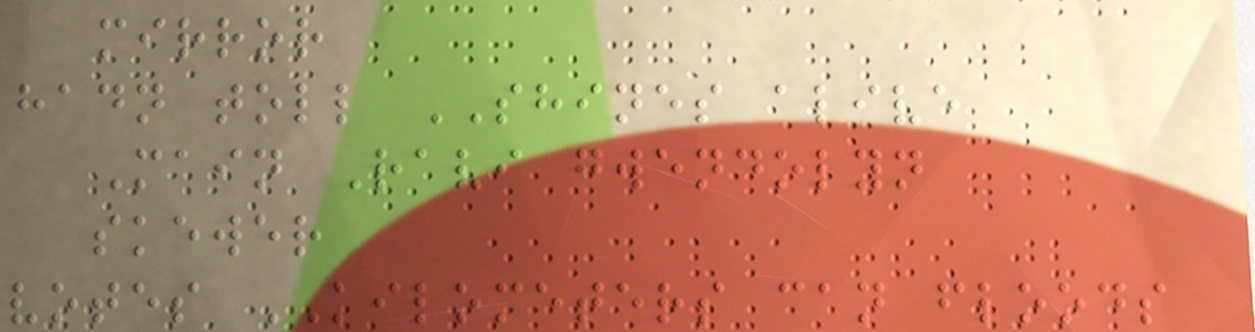mirror
hadn toll SHINES alive
Main Ravi gwendolyn
skewer
votes KILOMETERS can floods
